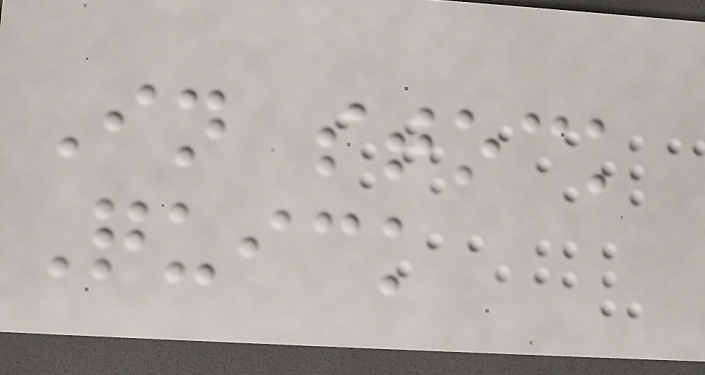In stock
Quick
